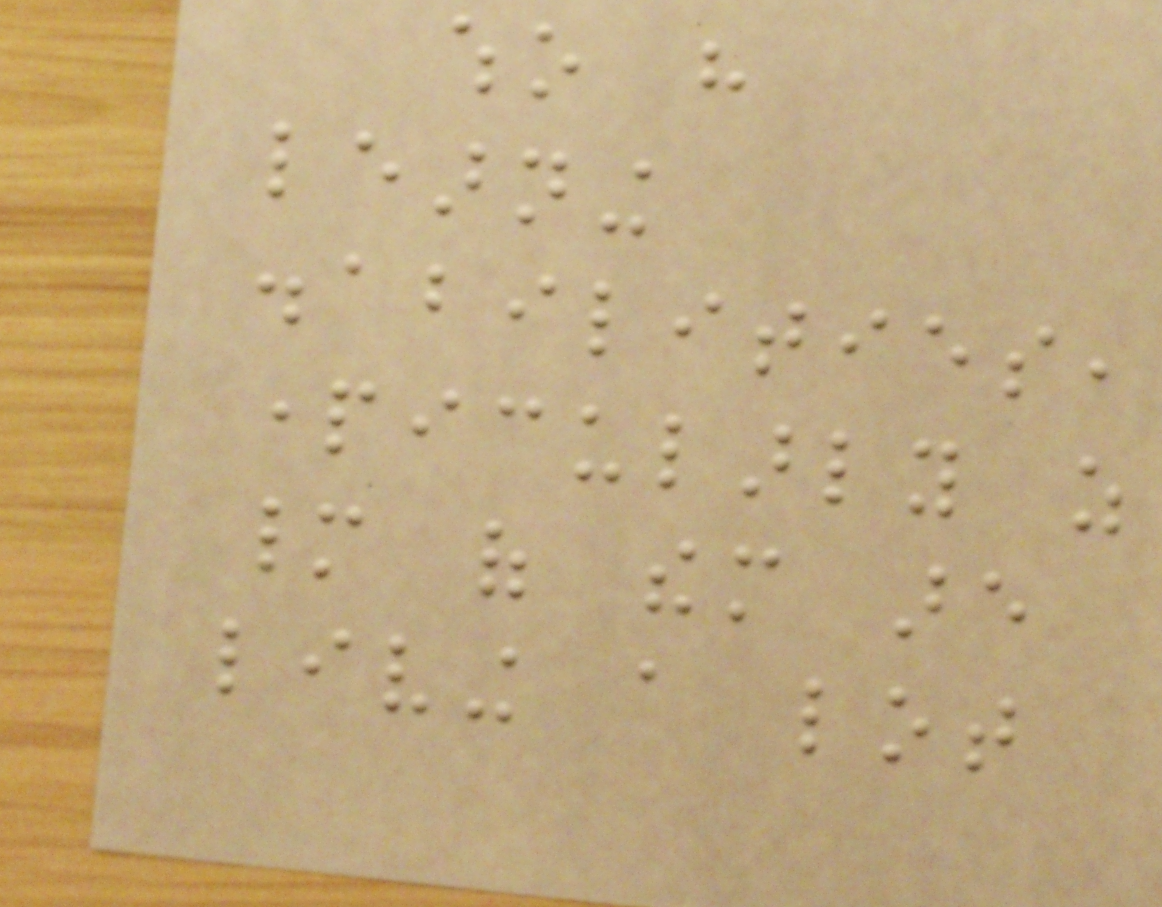who have
learning
disabilities,
particularly as
many of them are
living a lot
